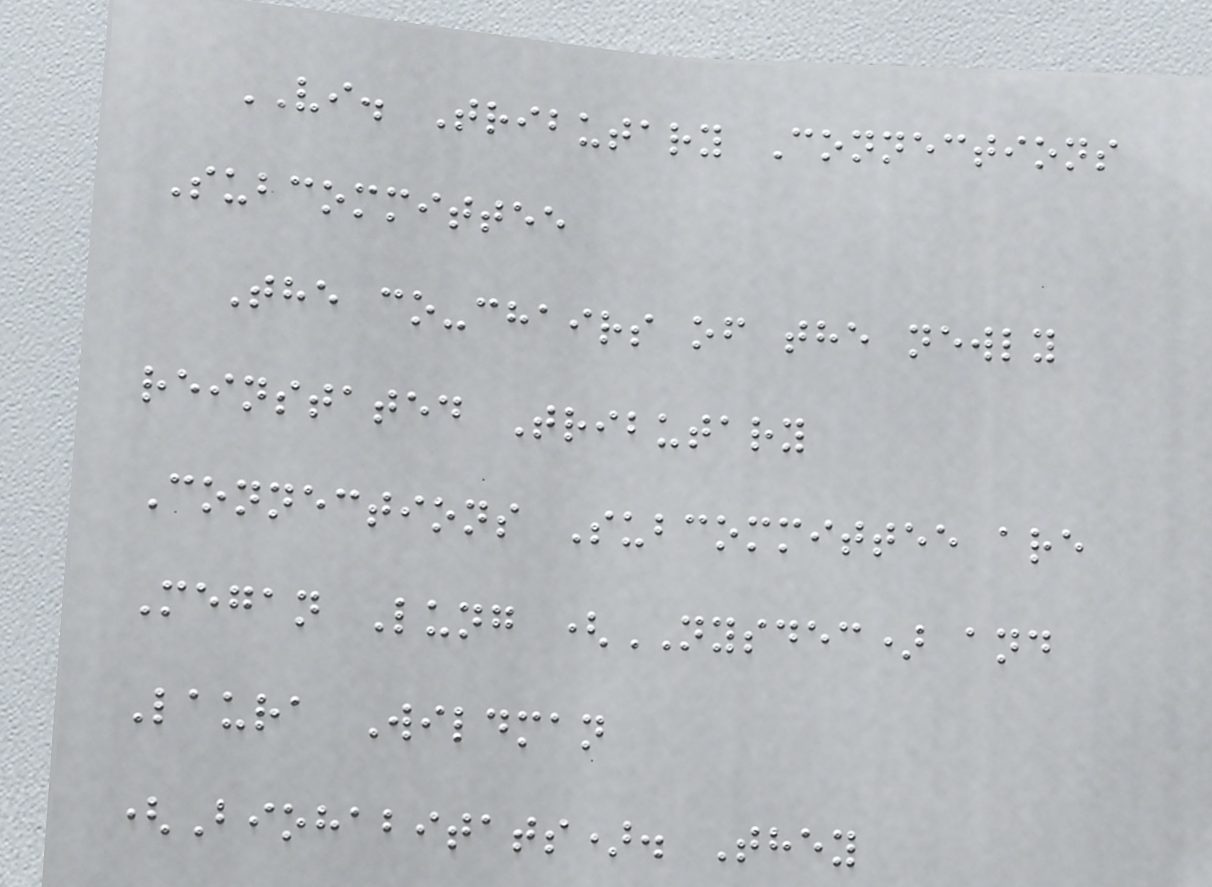VI. Tributary Connections
Subcommittee
The co-chairs of the newly
reinstated Tributary
Connections Subcommittee are
Megan Lung (NYSDEC) and
Laura Wildman
(Biohabitats). They
